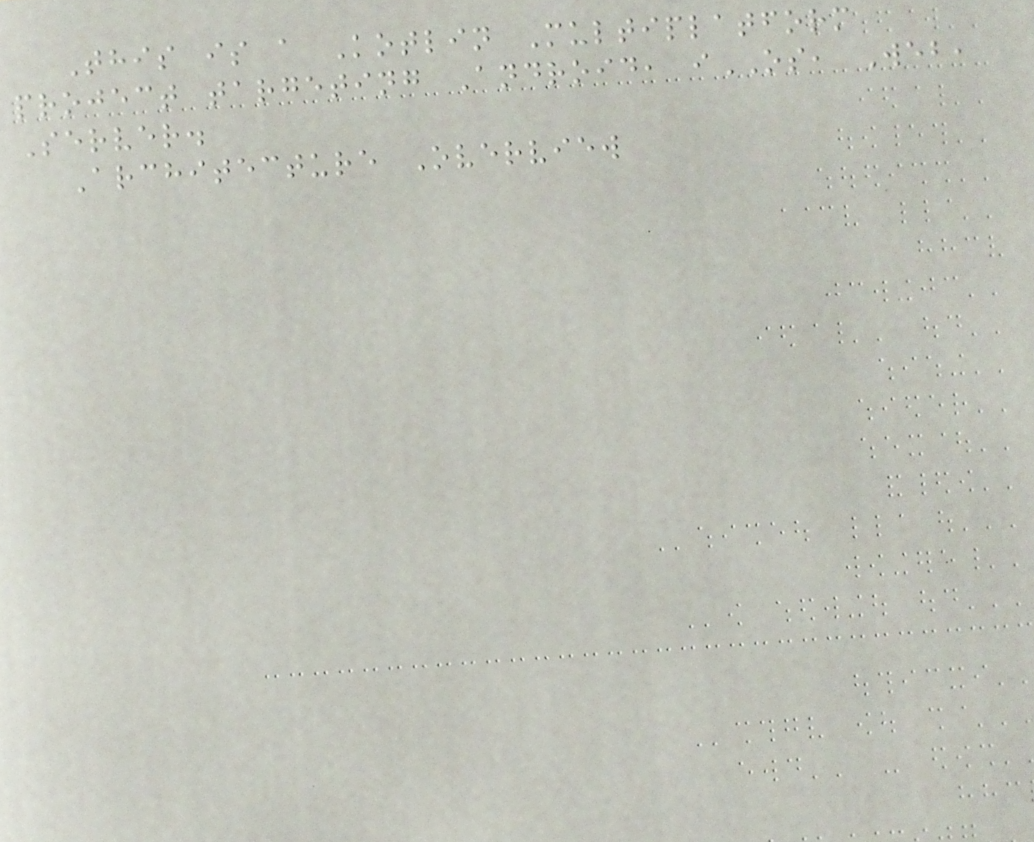This is a Kotlin Multiplatform
project targeting Android, iOS, Web,
Server.
Architecture Overview
